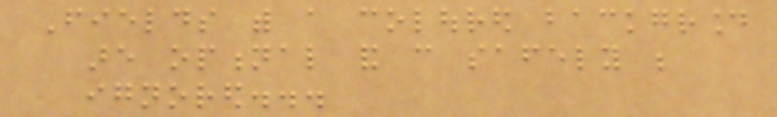Fields with a coloured background
are optional and can safely be
ignored...
